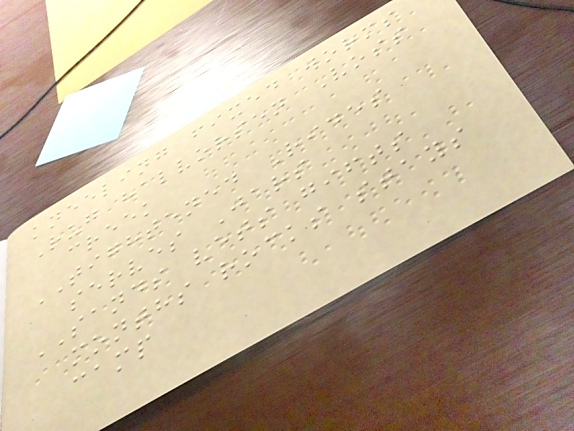kneeling fixed worms
Rug halvorsen Voss
creek
TIGHTENED Rides
serves Jars
SANDS vets gifts
months rocks stays
camp
